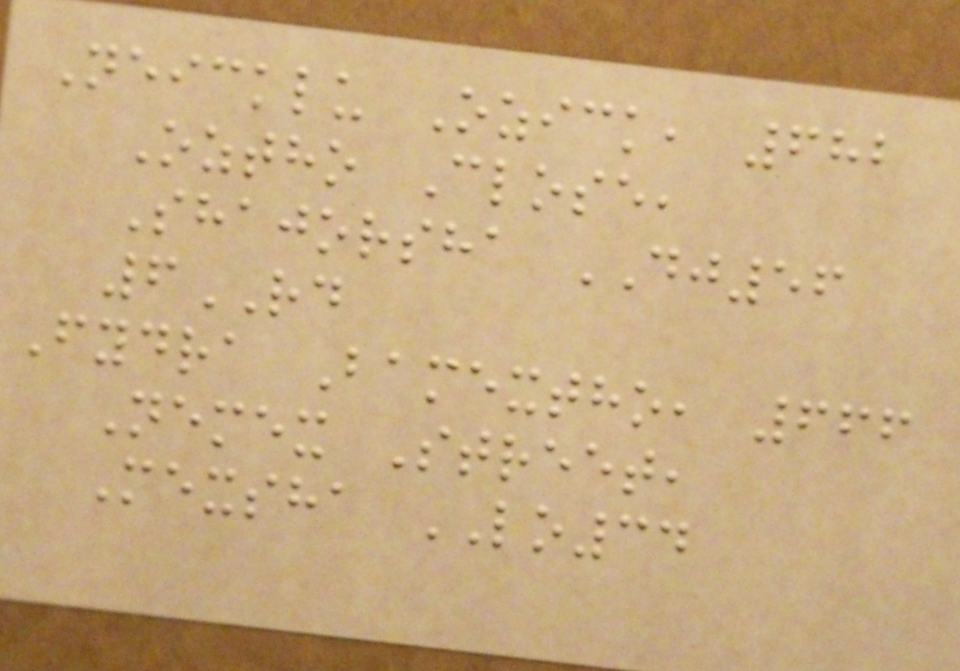Neicklu Ozick, 682
Oztho Close,
Shajorsha DJ56
6RD
Fydra Bamextho, 666
Nemex Street,
Mexsha LO34
